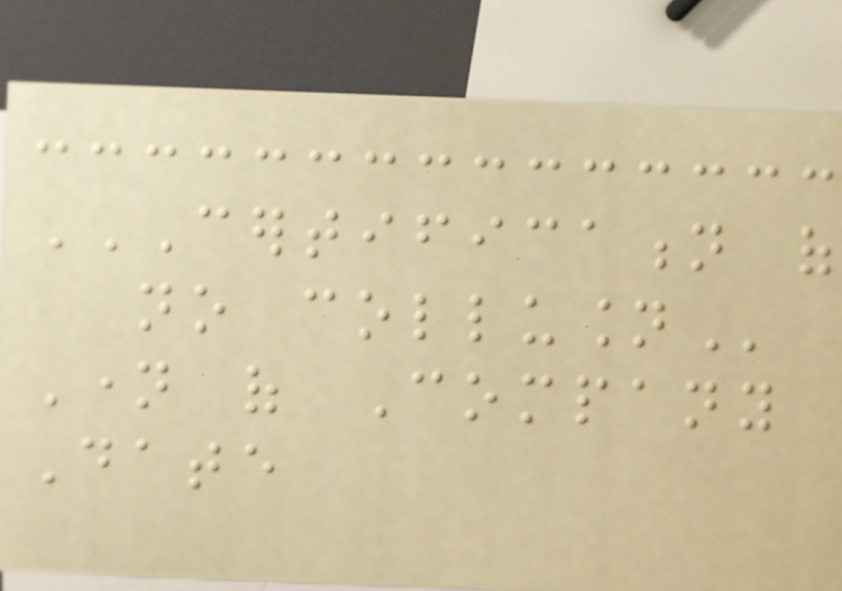CERTIFICATION OF
NO COLLUSION
Name of Company
Date
